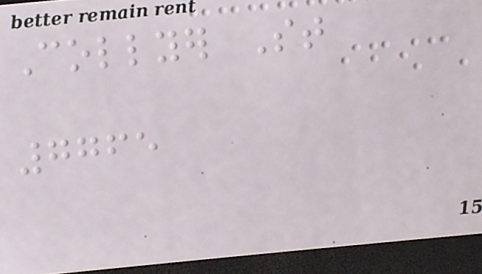Collyer St
7765
